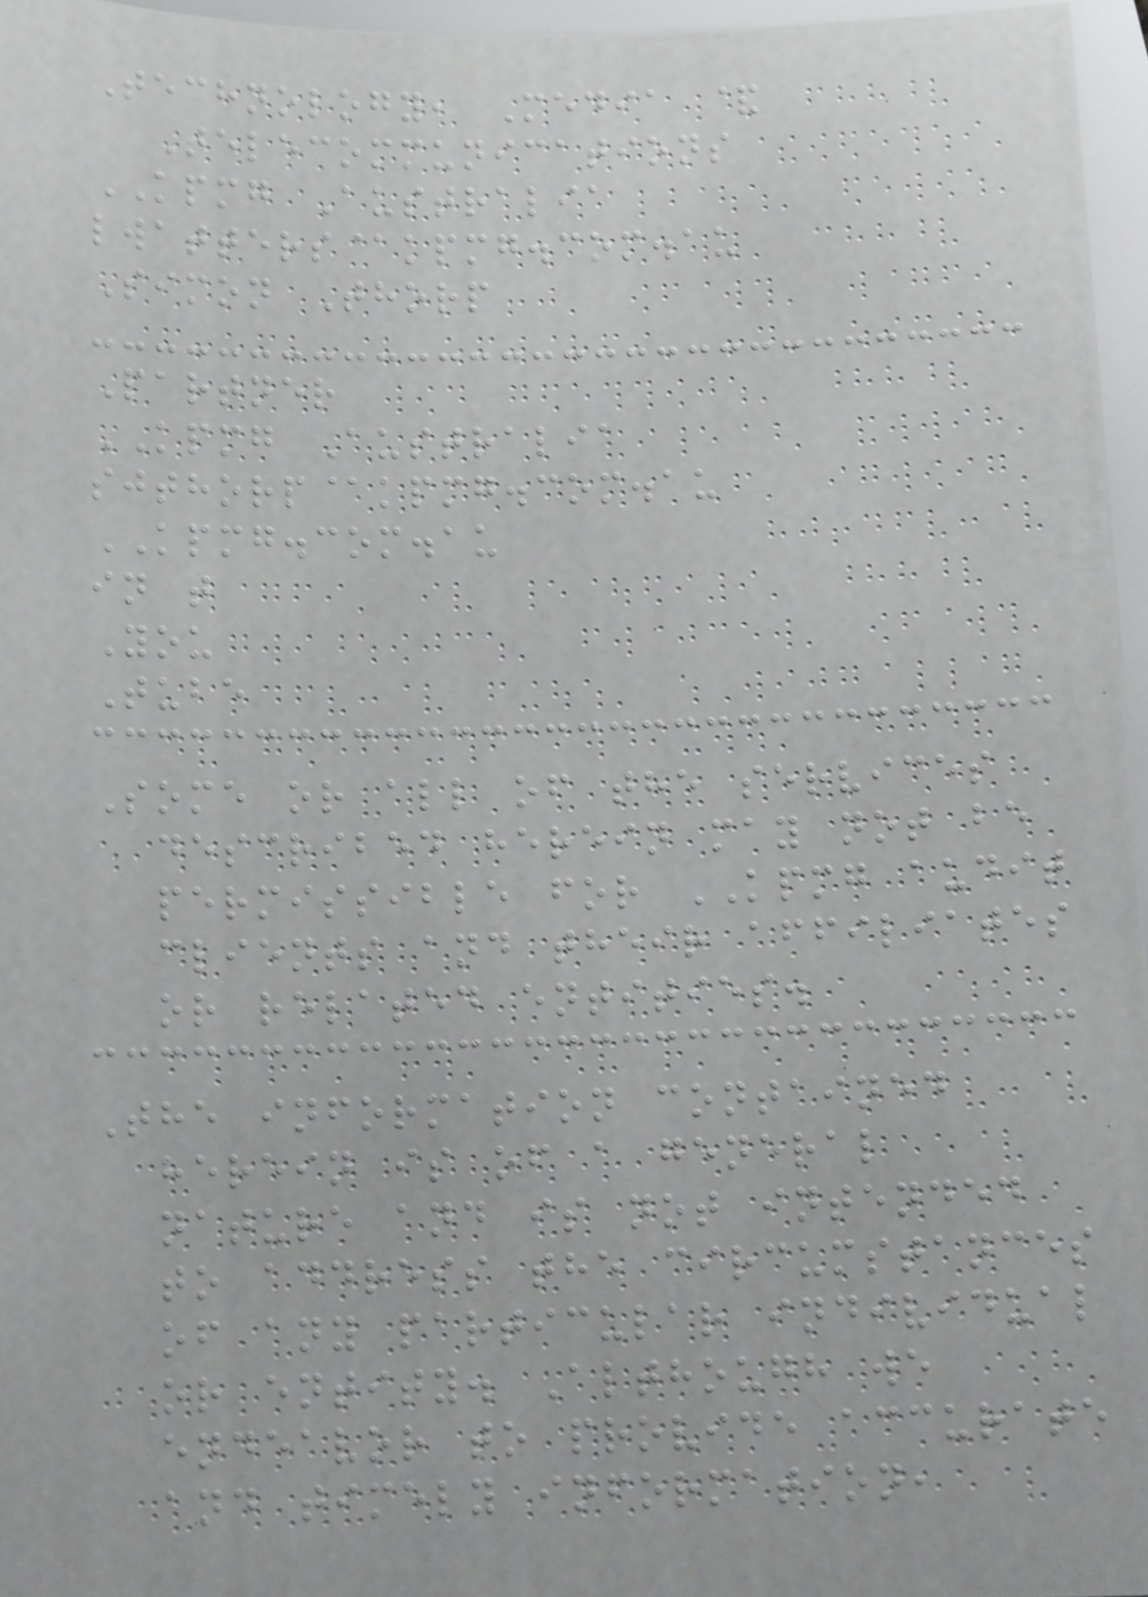Technology, Media &
Telecommunications
KPMG Australia
lwatters@kpmg.com.au
Simon Thorp
Partner
KPMG Australia
sjthorp@kpmg.com.au
KPMG.com.au
in t
You
Tube
Some or all of the services
described herein may not be
permissible for KPMG audit
clients and their affiliates
or related entities.
The information contained
herein is of a general
nature and is not intended
to address the circumstances
of any particular individual
or entity. Although we
endeavor to provide accurate
and timely information,
